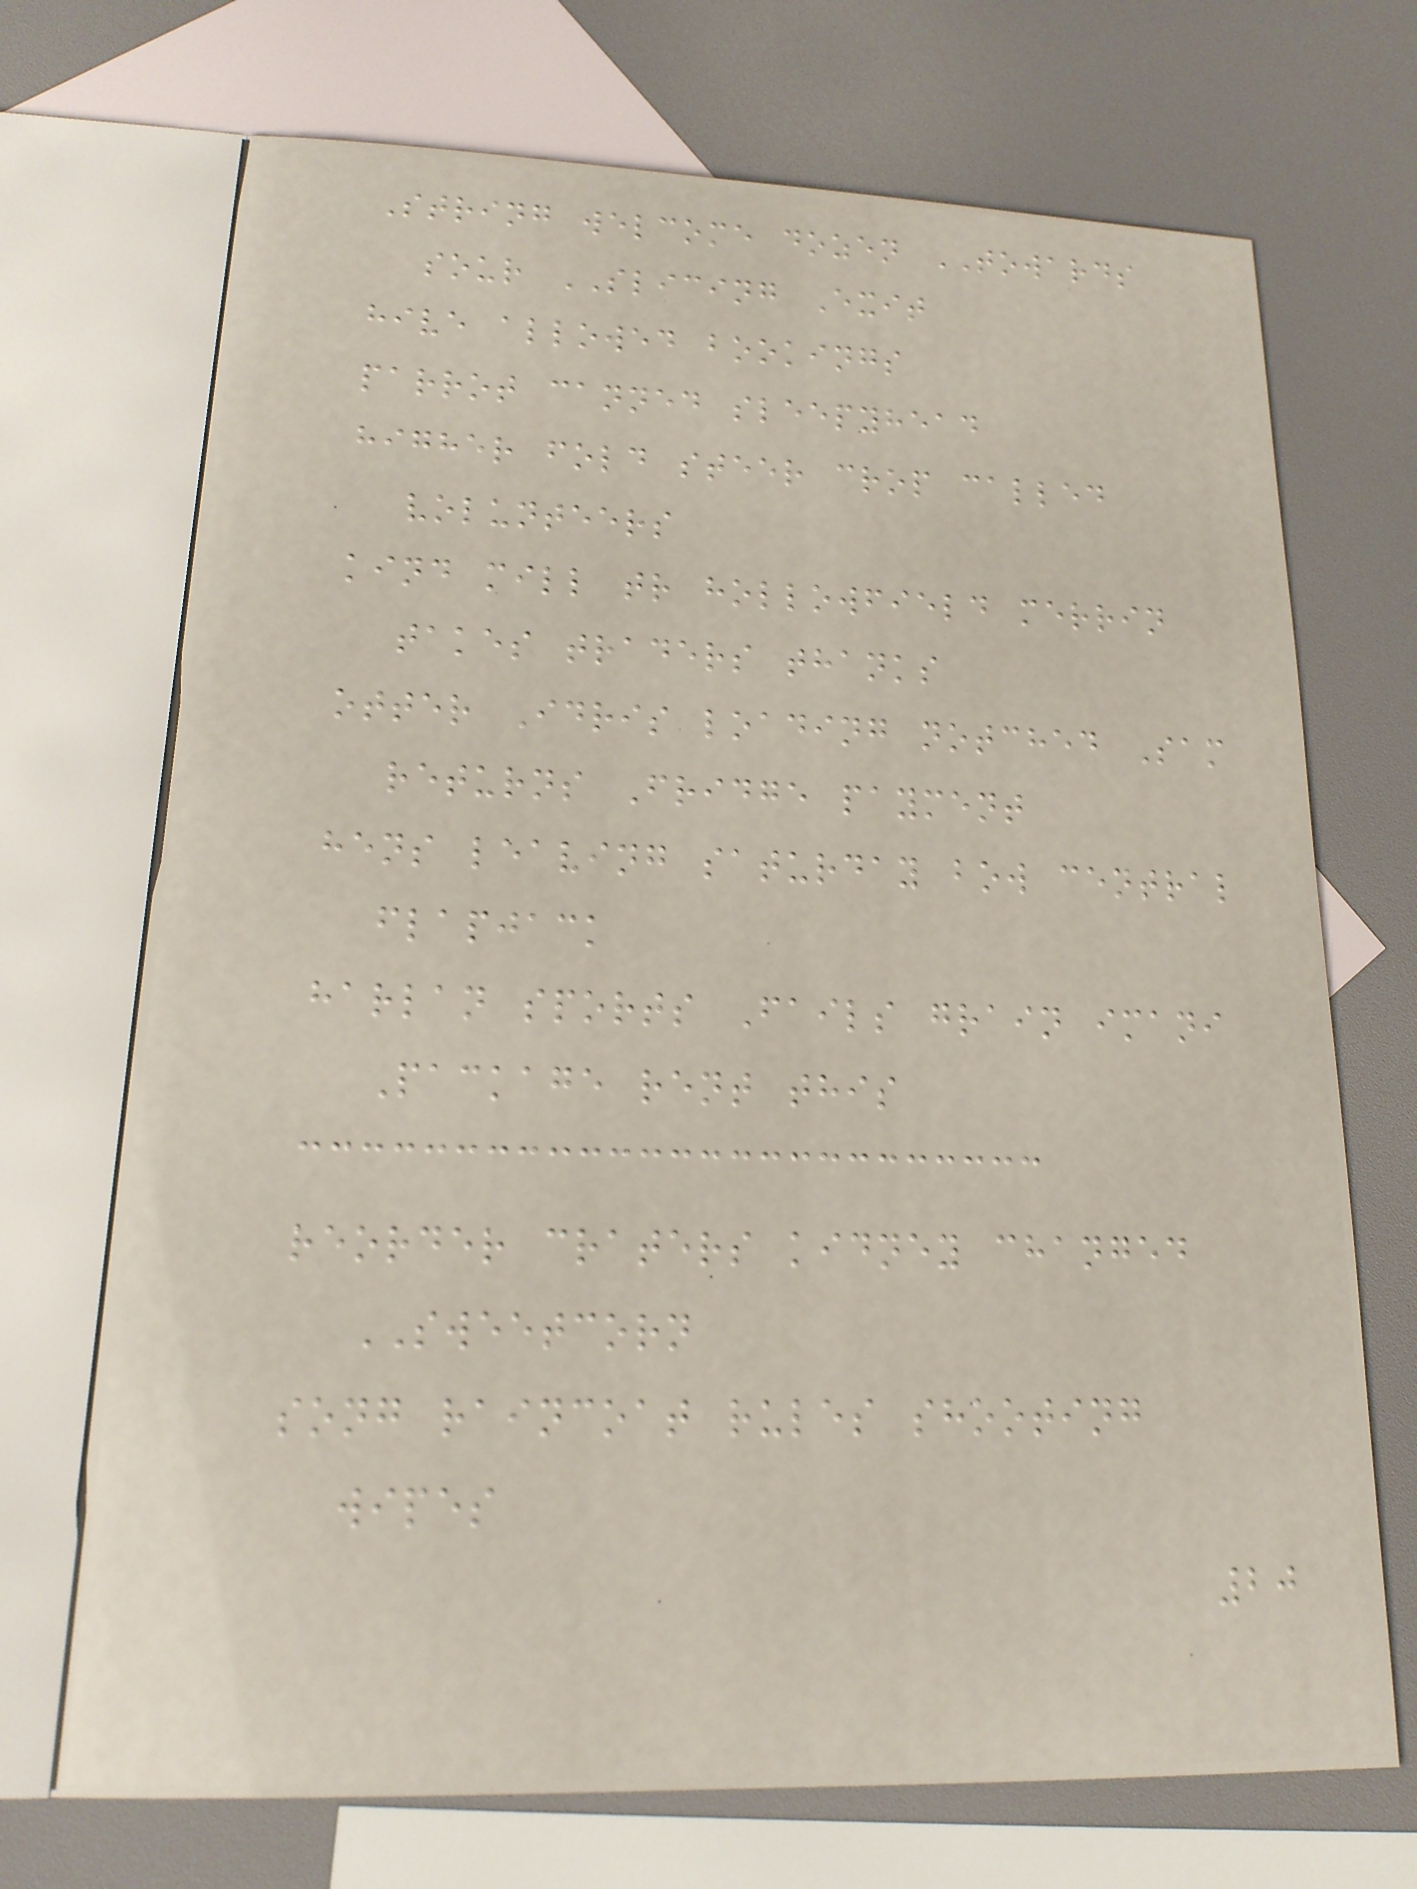String welcome dozen TOWARDS
sour SLICING Exit
hive allowed bookings
parrot canned sleepyhead
higher fold steer crop called
volunteers
kind mill tr hollowfield merrin
takes traders thanks
otter Idris loading notched Sam
returns Fridge payment
hens leaving saturday bow central
flapjack
harlan sports Fails grain imani
Package rent this
reorder craters kidney changed
SWEETCORN
song raincoat rules shooting
wipes
20
